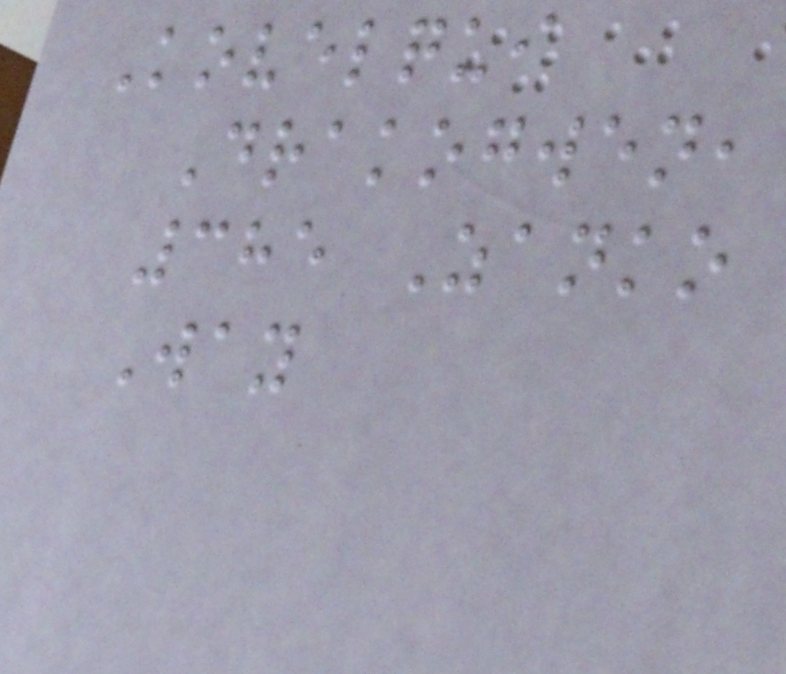Kovelqui
Drakogwen,
385 Zanko
Way
